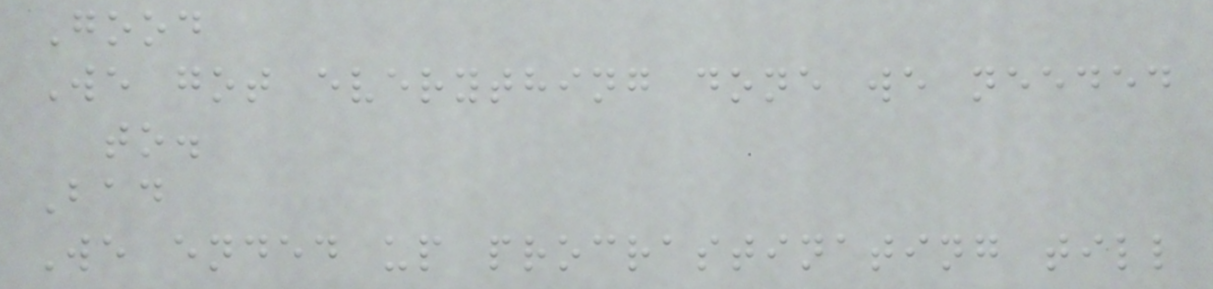Good
We got everything done we needed
to.
Bad
We ended up procrastinating till
